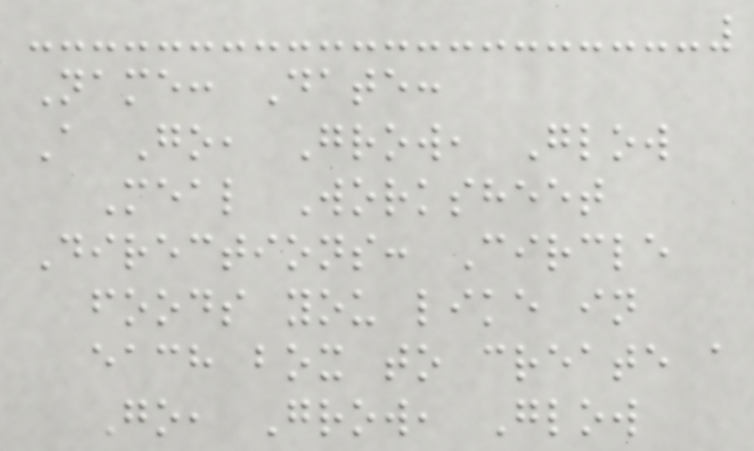Name: Date:
A Go, Grow, Glow
Meal Worksheet
Directions: Circle
foods you like in
each box to create a
Go, Grow, Glow
